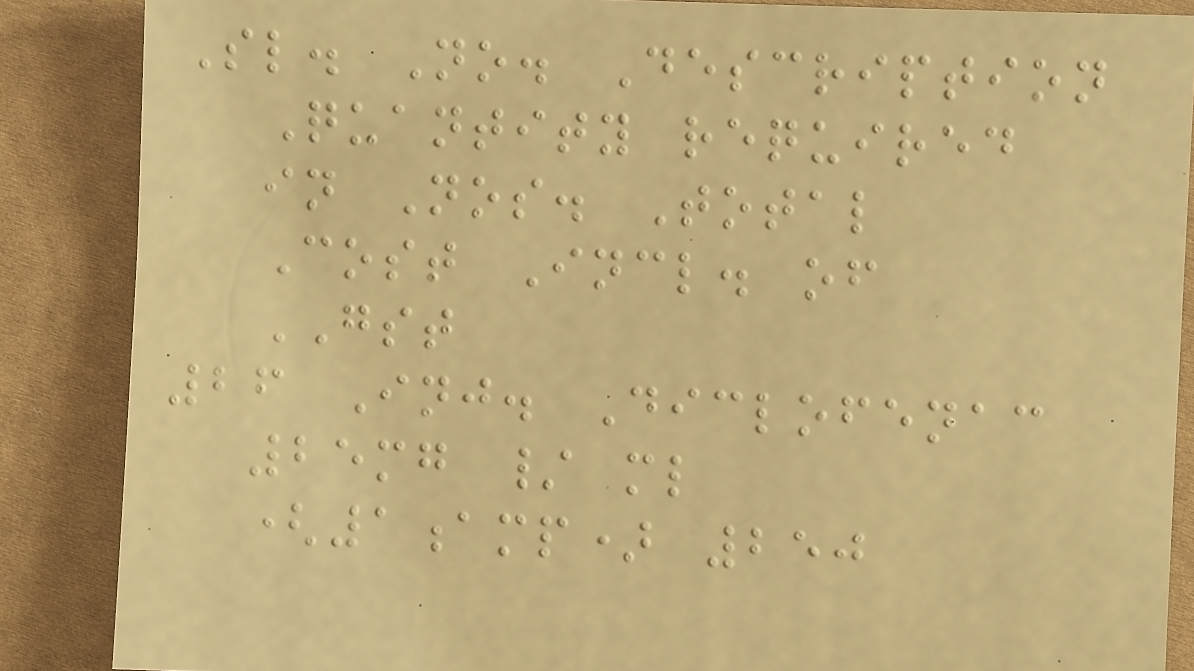Sl. No. Description
Quantity required
in Nos. Total
Cost Incl. of
GST
26 Inj. Diclofenac
25mg / ml
(1amp) 250
